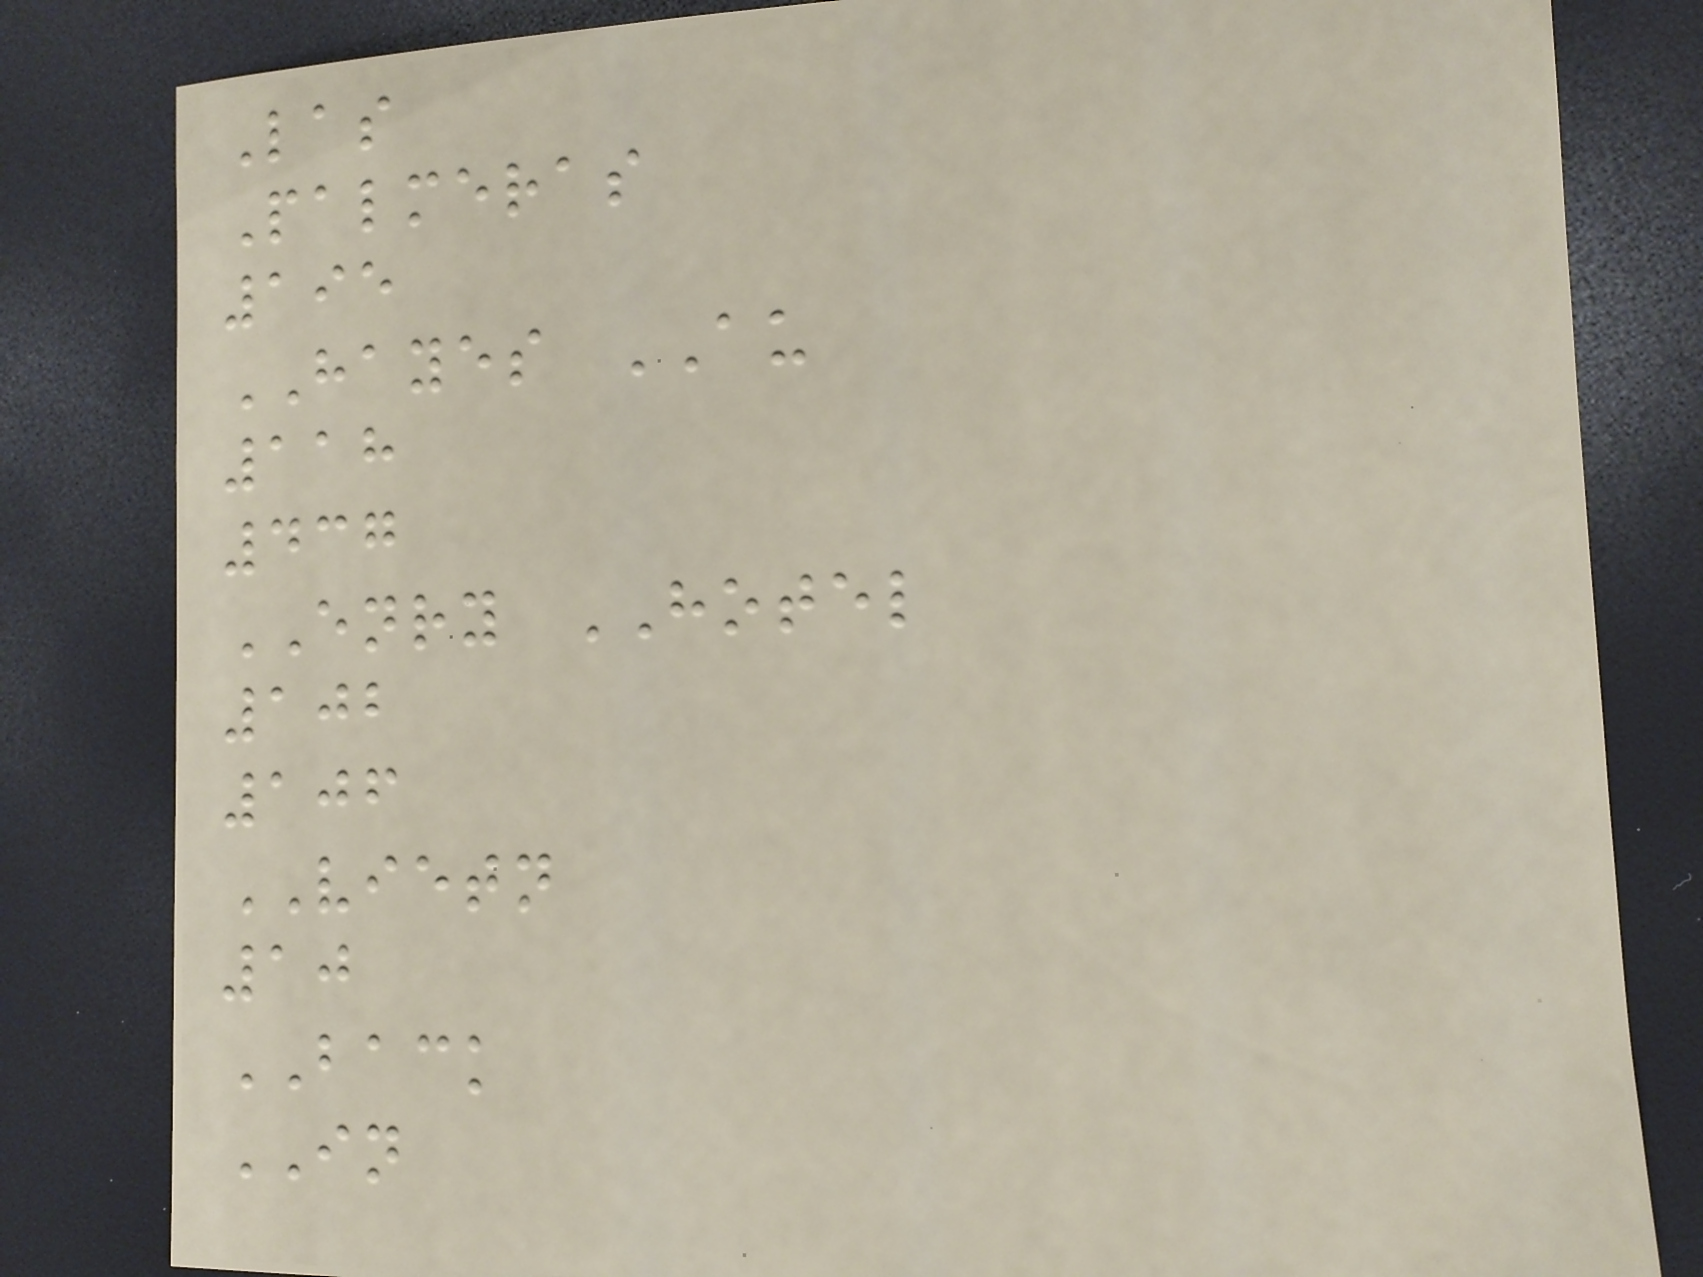Las
Palmeras
195
HAYES AU
118
437
ENRY HOTEL
102
106
VIETN
10
BACK
IN
